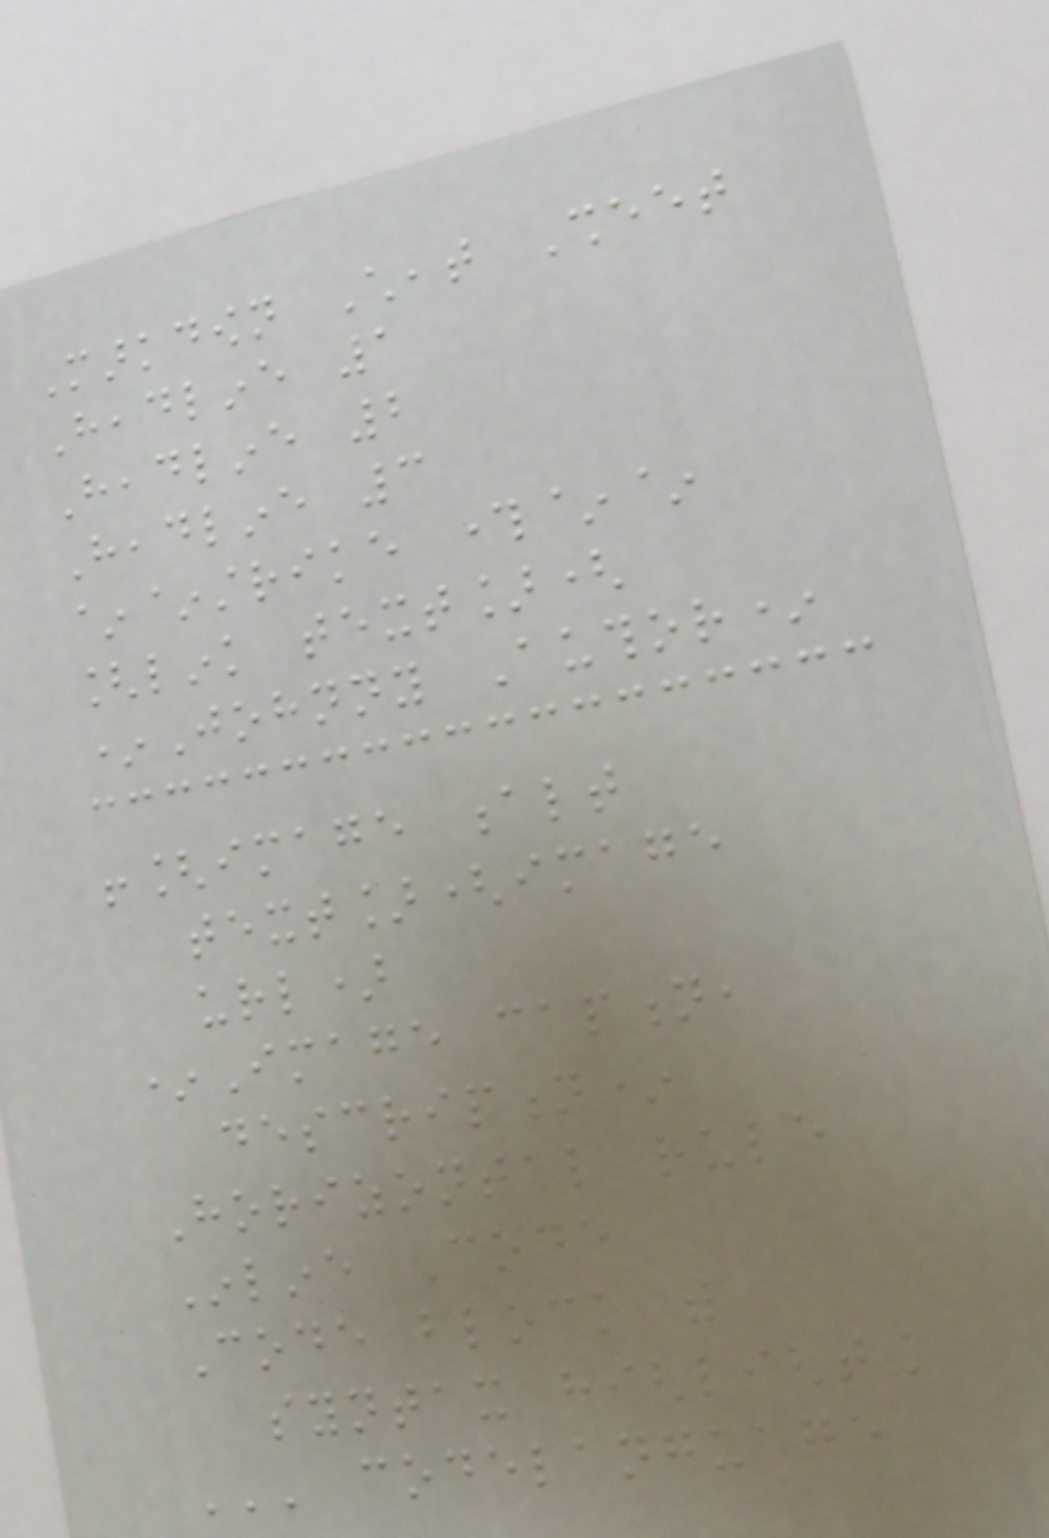Markdown Cheat Sheet
Headline 1
Headline 2
Headline 3
~~strike through~~
[link text](
*Johnny Author*
![image alt
text](image
url)
*Image caption,
description*
Horizontal rule
Inline Code
Code block with
syntax highlighting
''' codelanguage
